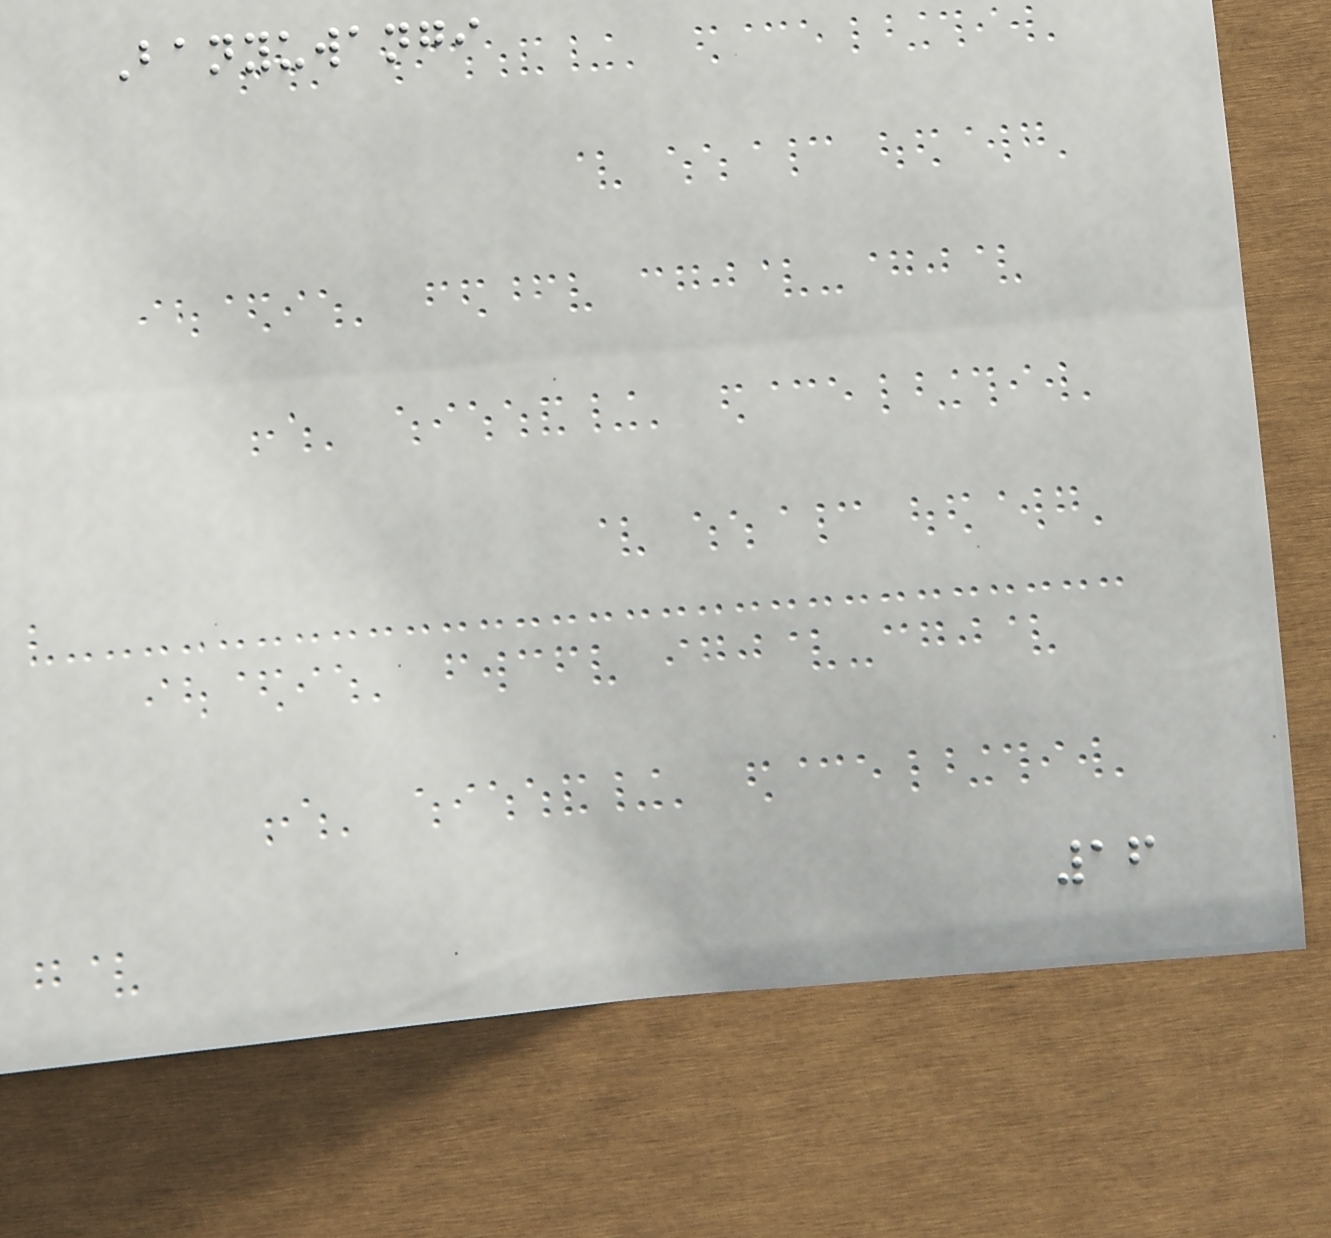Banyuwangi
16
